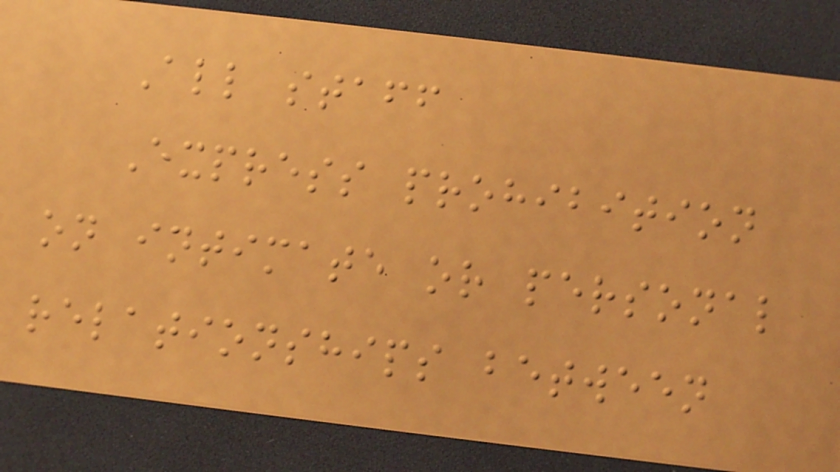All staff
Express prohibition
on intimate or personal
relationships between
